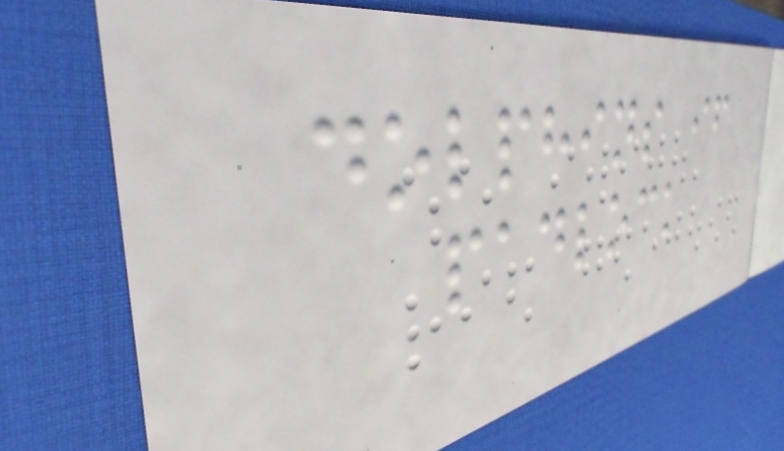dolphins if
padlock
